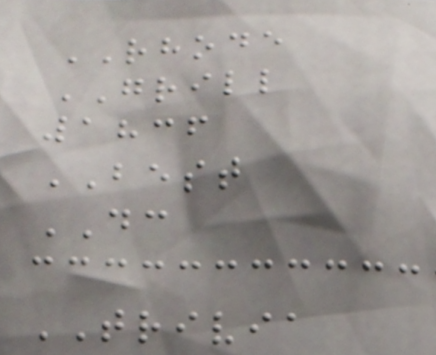RHODE
GRILL
1836
BEST
DC
TRIVIA
